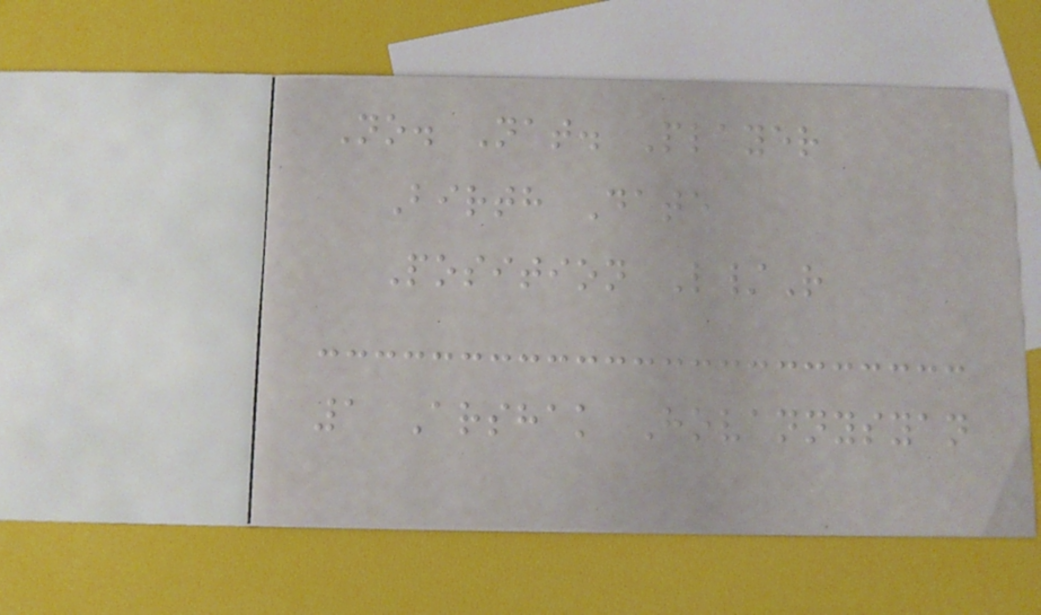No. Nat. Player
Birth Date
Position L/R
1 Arshak Hovannysyan
